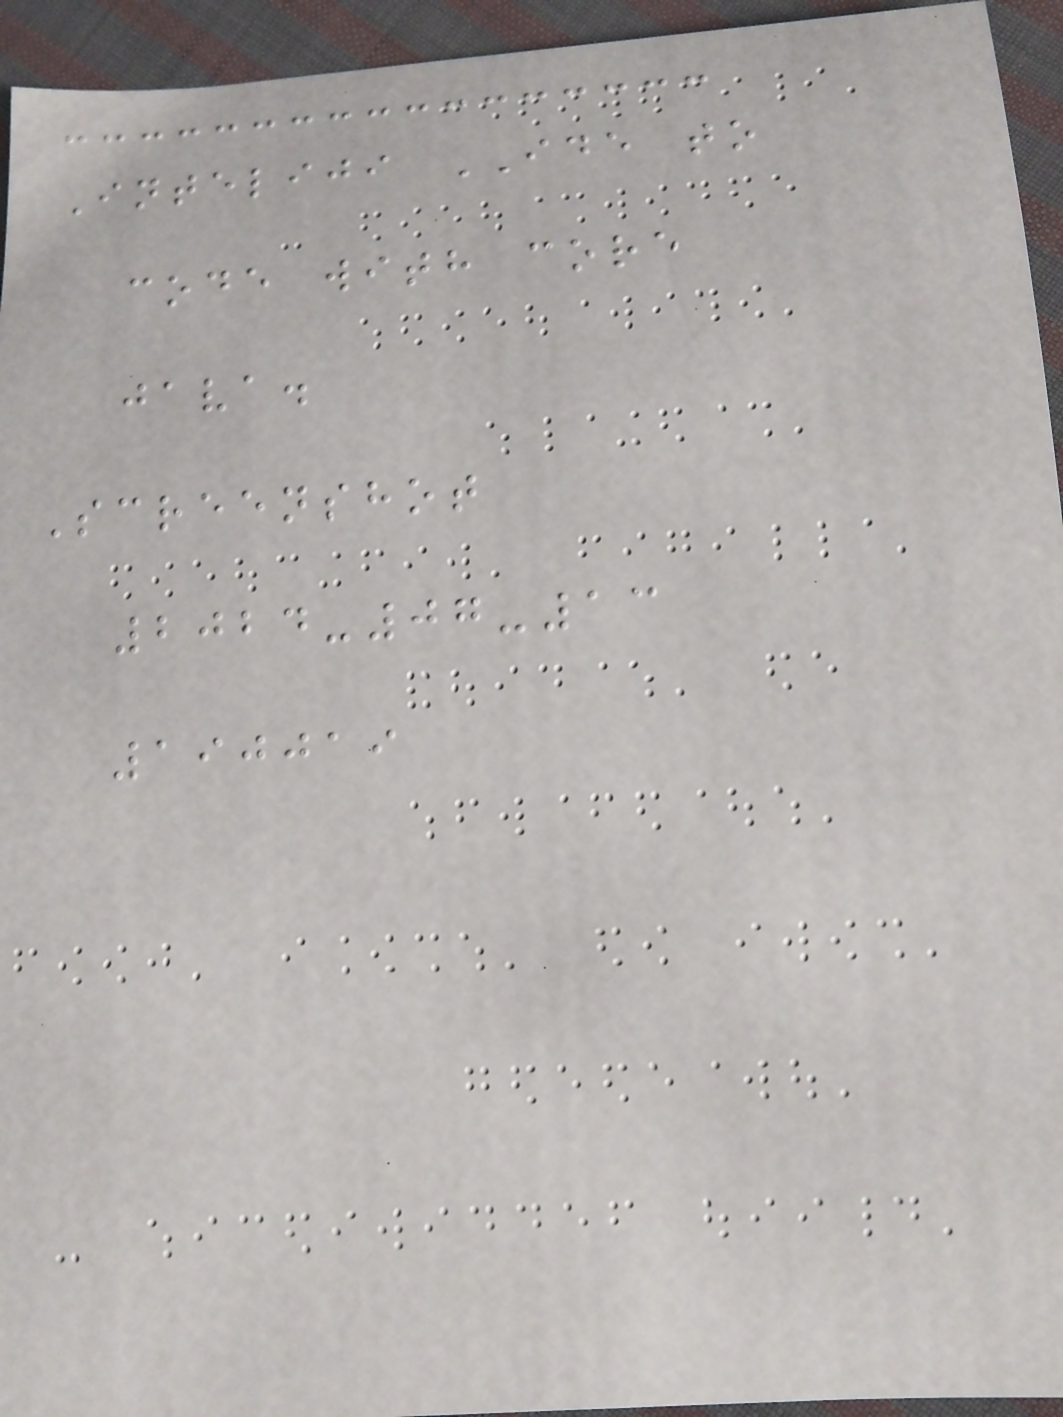Inteliji IDE to
code with core
java.
Screenshot
2024-07-13
190019
